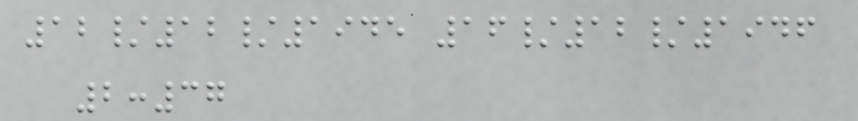12/12/1945 16/12/1946
2:37
